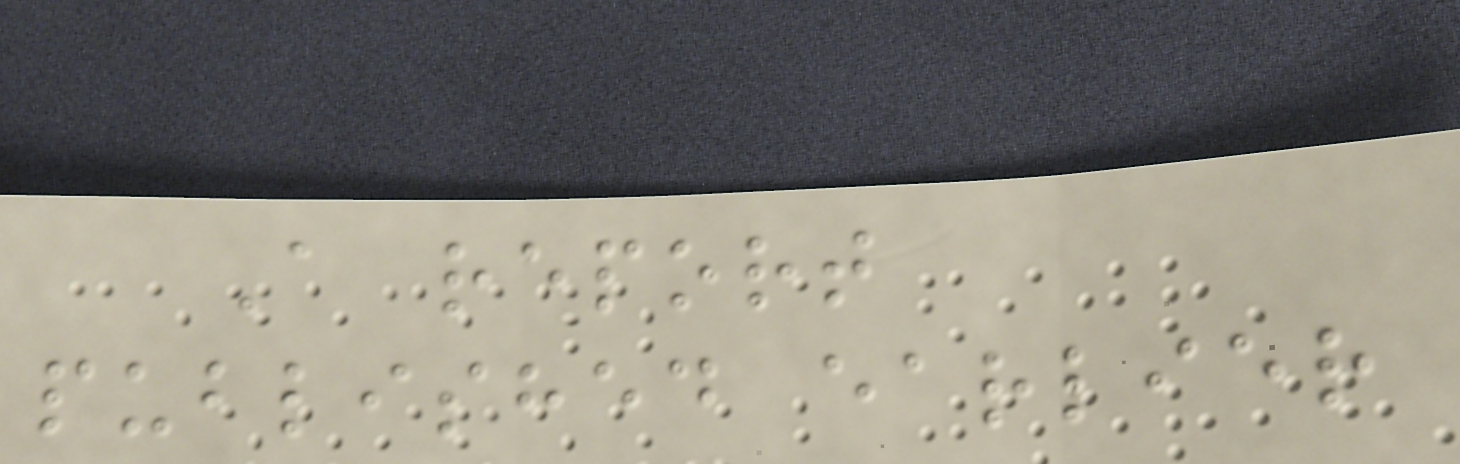A report
published earlier
